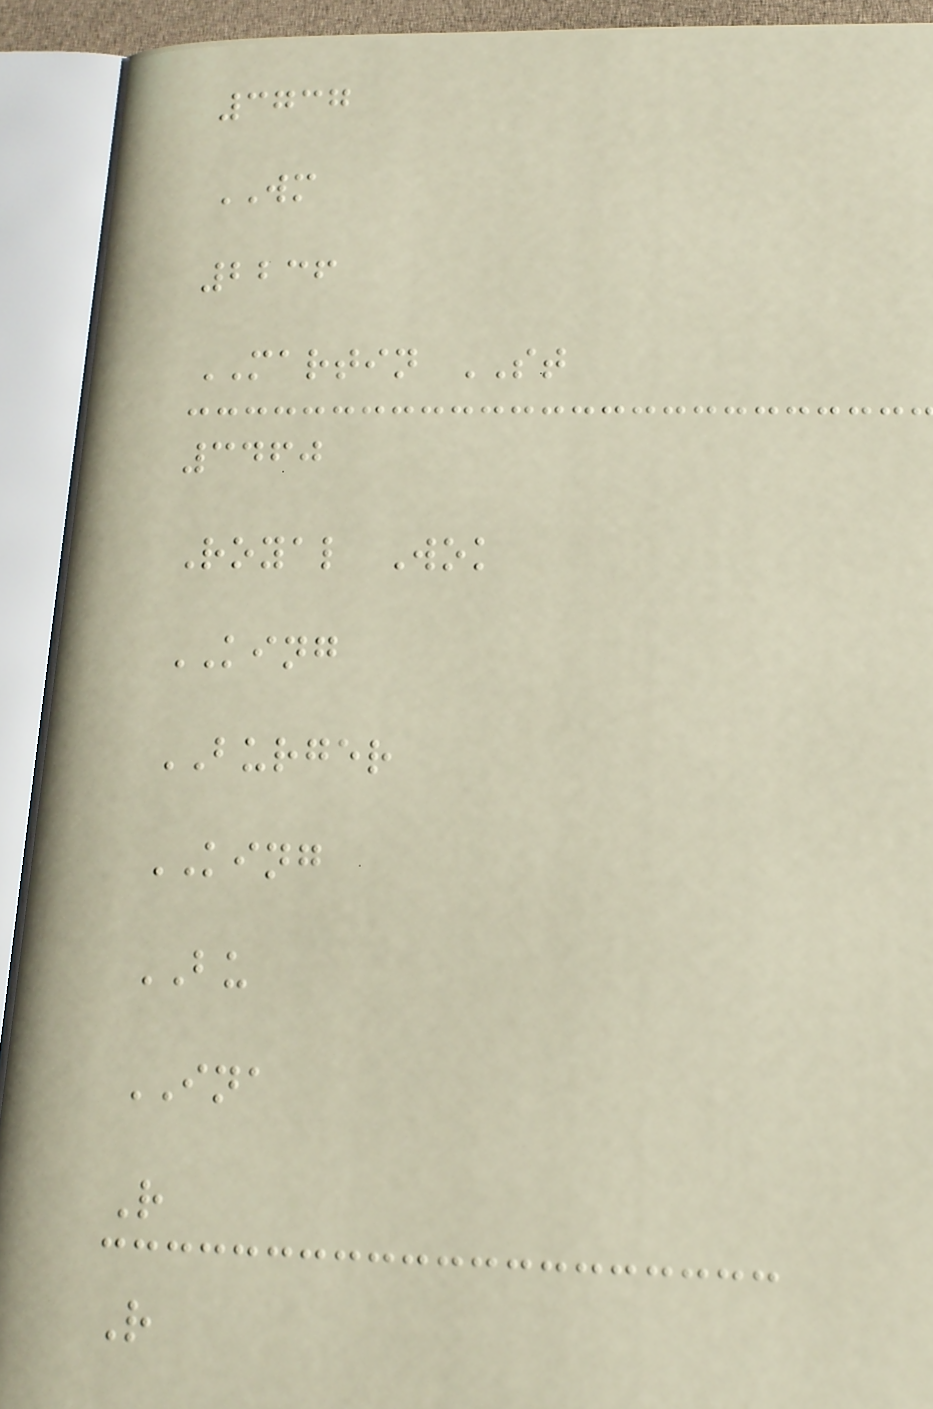3737
WM
2236
MARTIN ST
3460
Royal Wok
KING
BURGER
KING
BU
INA
R
R
